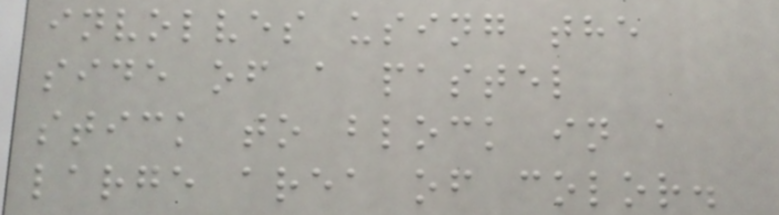involves using the
side of a pastel
stick to block in a
large area of color.
